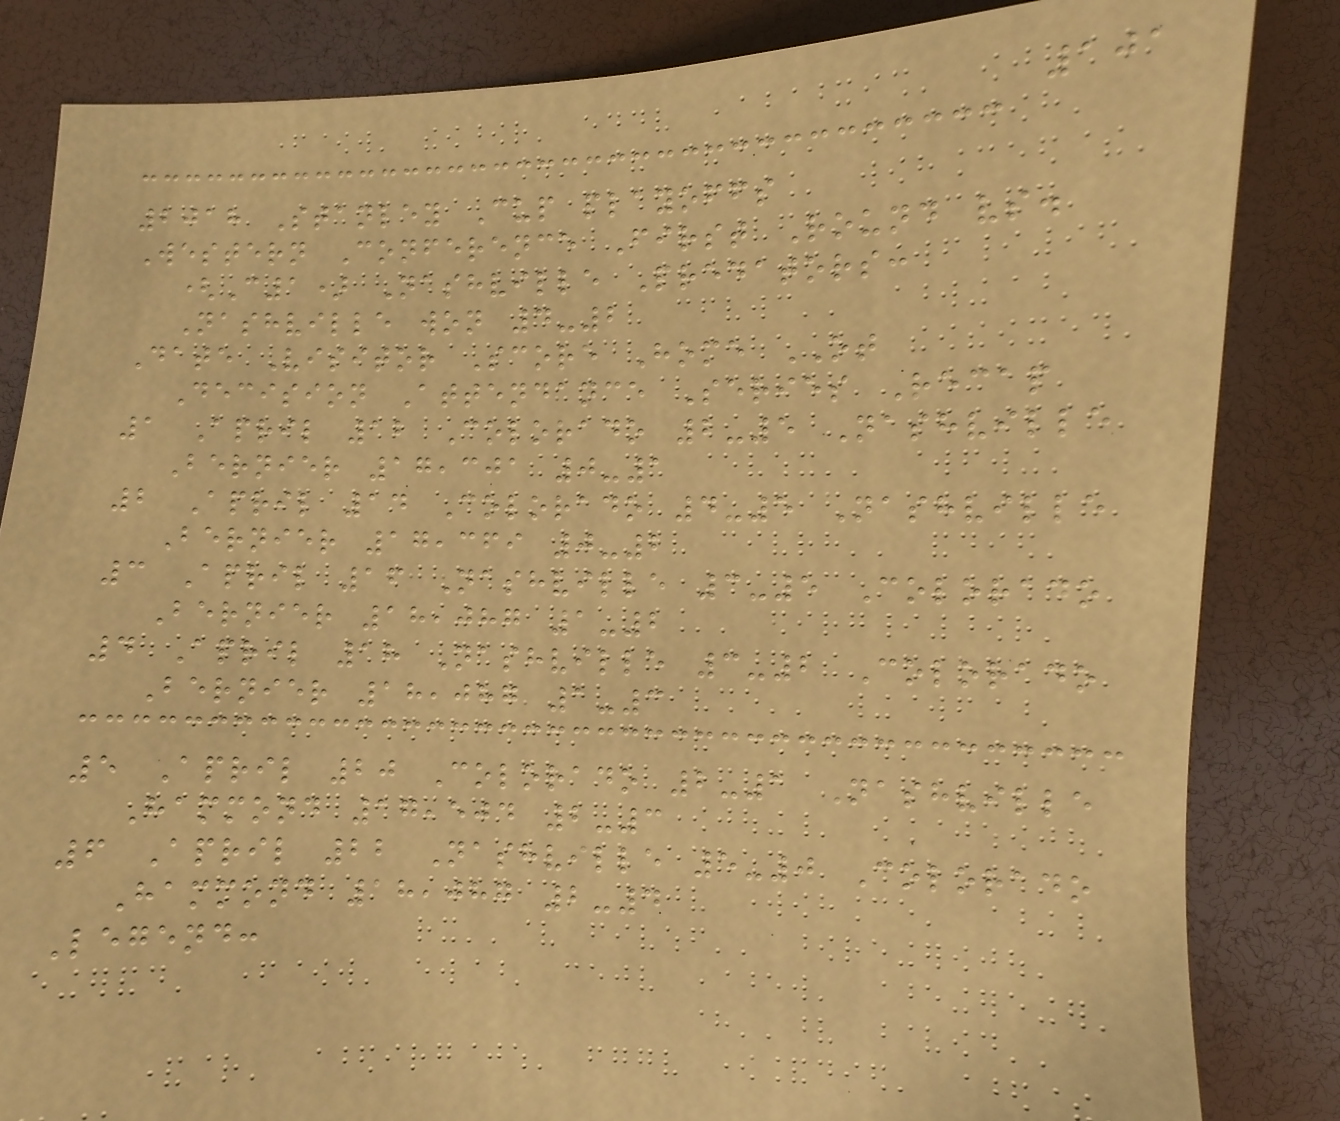101
2018 Stanley Cup playoffs
Western Conference First Round vs.
(C1) Nashville Predators:
Nashville won 4-2
Date Visitor Score Home OT
Decision Attendance Series Recap
1 April 12 Colorado 2-5 Nashville
Bernier 17,301 0-1
2 April 14 Colorado 4-5 Nashville
Bernier 17,369 0-2
3 April 16 Nashville 3-5 Colorado
Bernier 18,087 1-2
4 April 18 Nashville 3-2 Colorado
Bernier 18,087 1-3
5 April 20 Colorado 2-1 Nashville
Hammond 17,504 2-3
6 April 22 Nashville 5-0 Colorado
Hammond 18,087 2-4
Legend:
